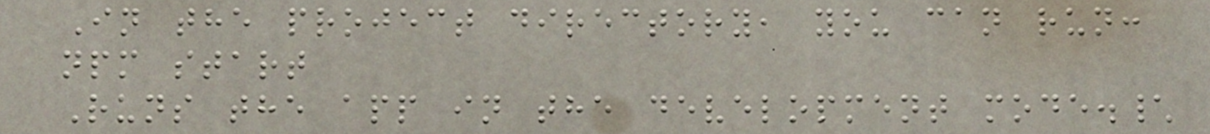In the project directory, you can run:
npm start
Runs the app in the development mode.\
